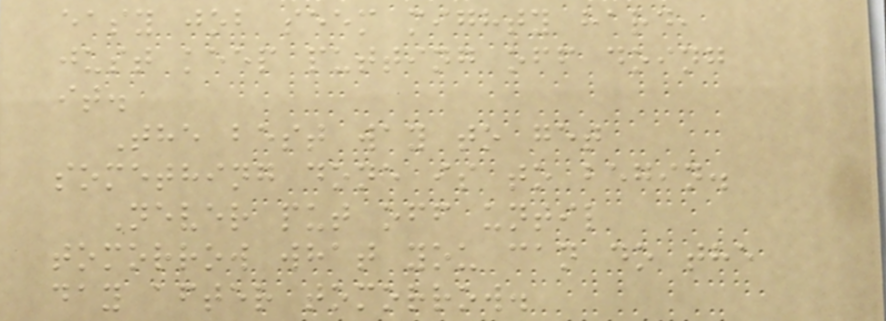easy job seem mighty hard,
just keep putting off doing
it.
The best way to get
something done is to begin.
Never put off until
tomorrow what you can do the
day after tomorrow.
